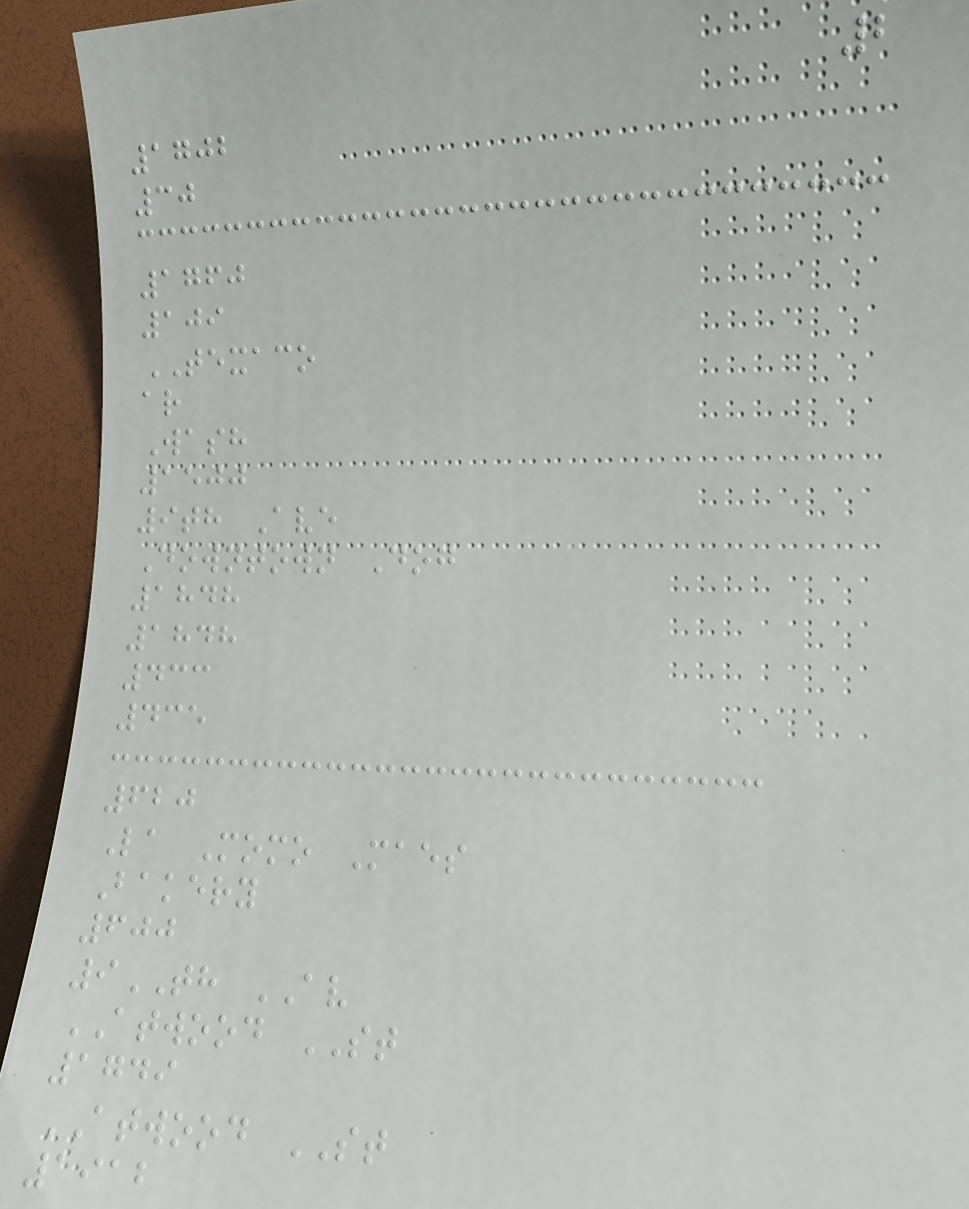2
1702
30
1760
109
TEXACO
ar
Wash
1500
9th Ave
Downtown Dog
1848
1848
433
435
620
La Momo Maes
Bakery
600
9TH AV
ATWOOD ST
1749
ATWOOD ST
1912
